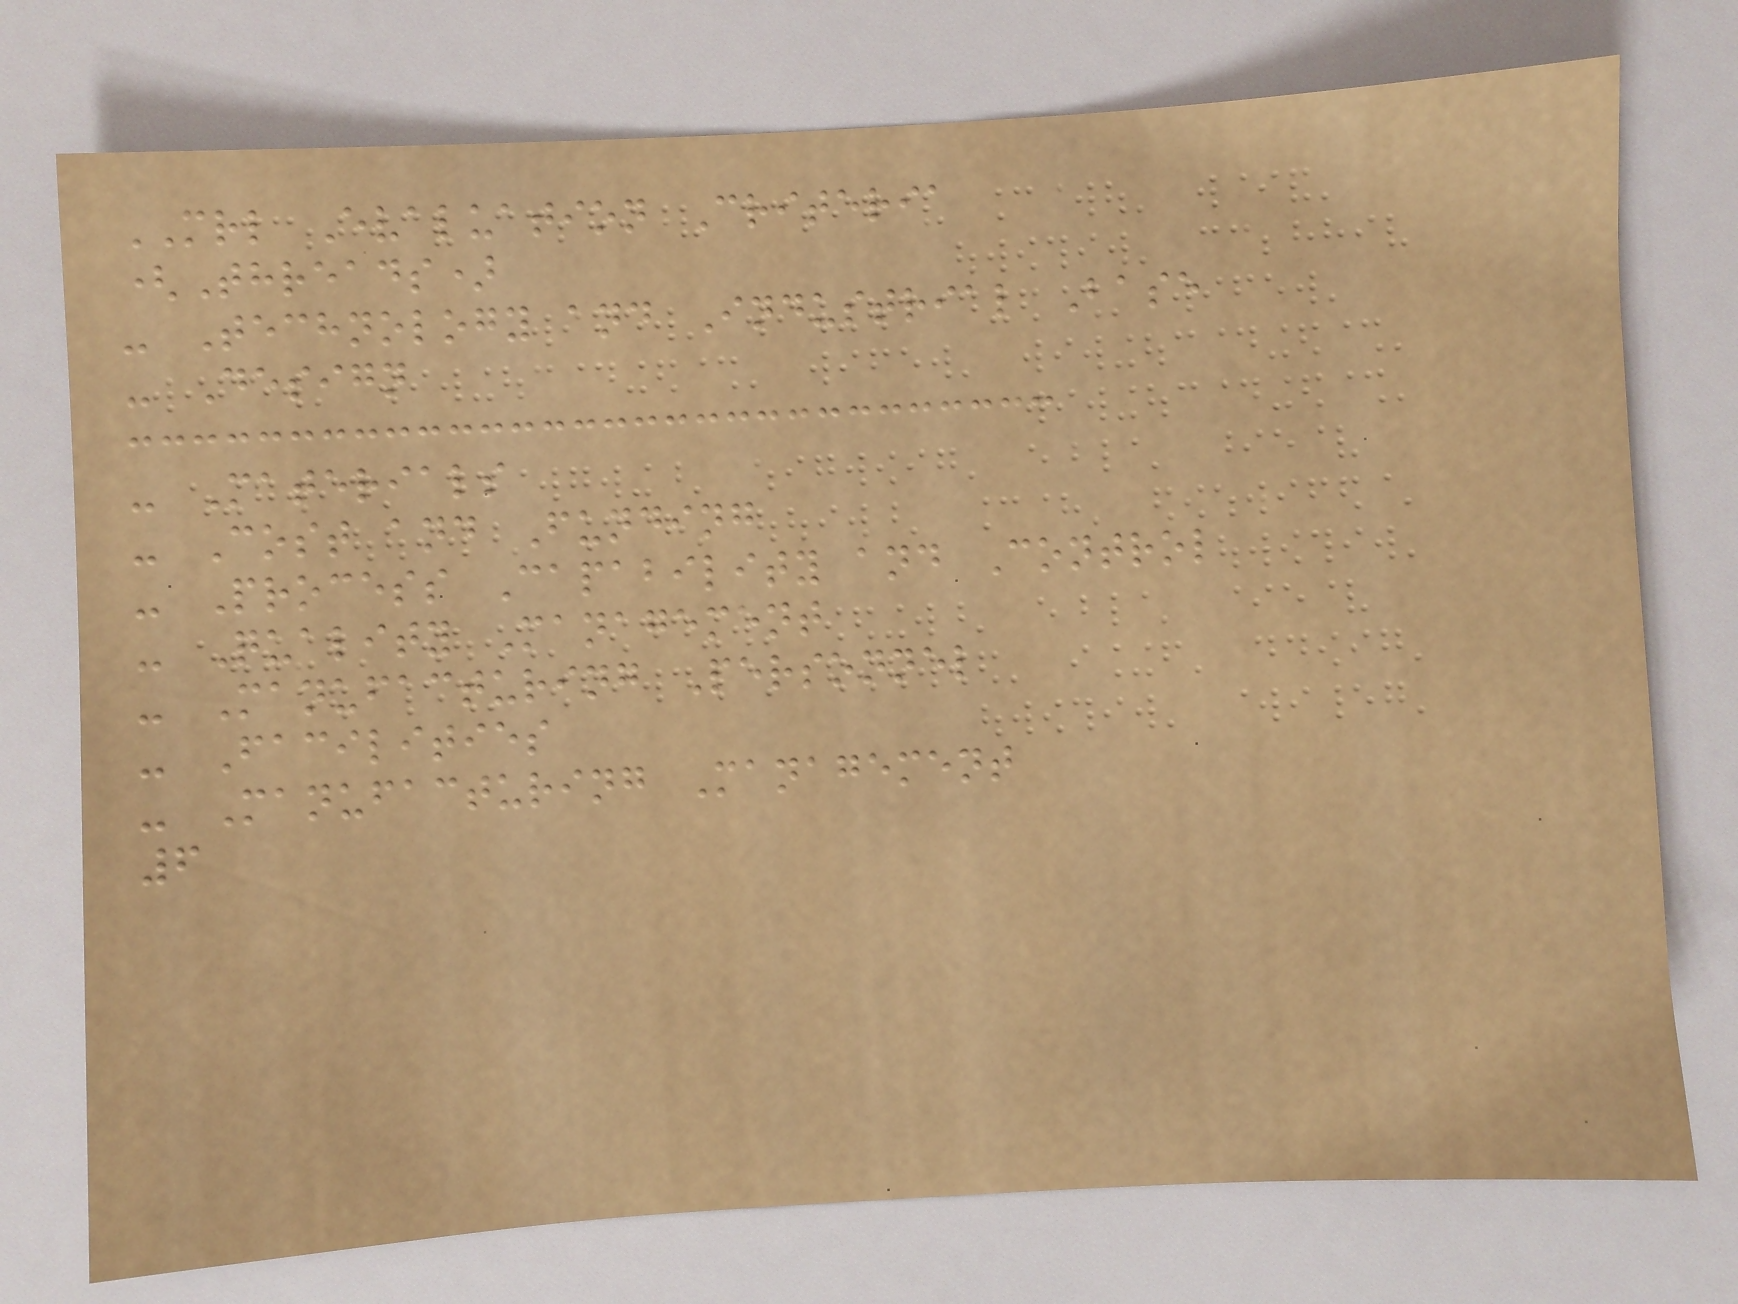MRL Evaluation Criteria
(Threads)
- Technology and Industrial Base
- Design
- Materials
- Cost and Funding
- Process Capability and Control
- Quality Management
- Manufacturing Personnel
- Facilities
- Manufacturing Management
6
